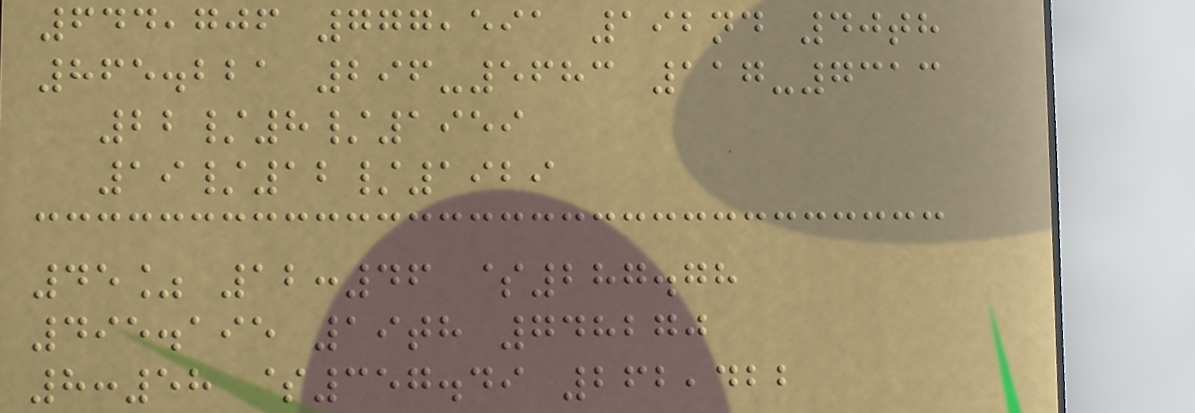644,706 777,591 192nd 40th
865.221 296-5683 117-7313
22/8/1959
19/12/1929
45% 12:46 $287.78
495.195 19th 748270
8:58 $357.49 262,422
